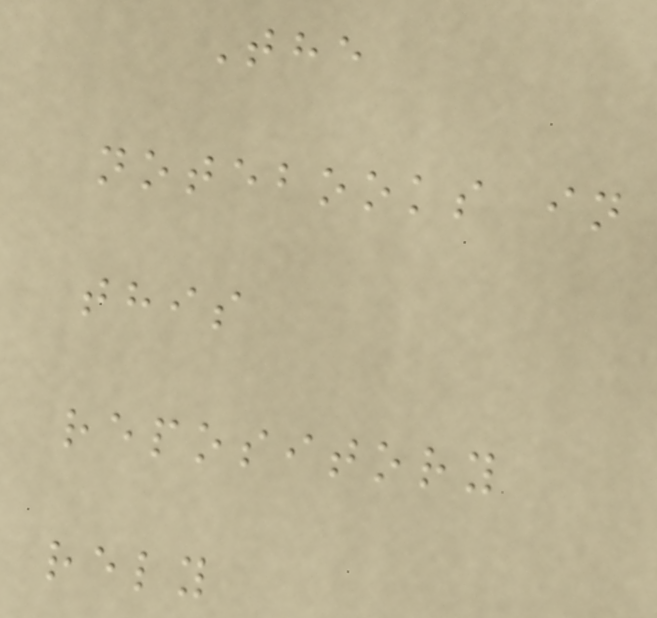The
notebooks in
this
repository
rely
